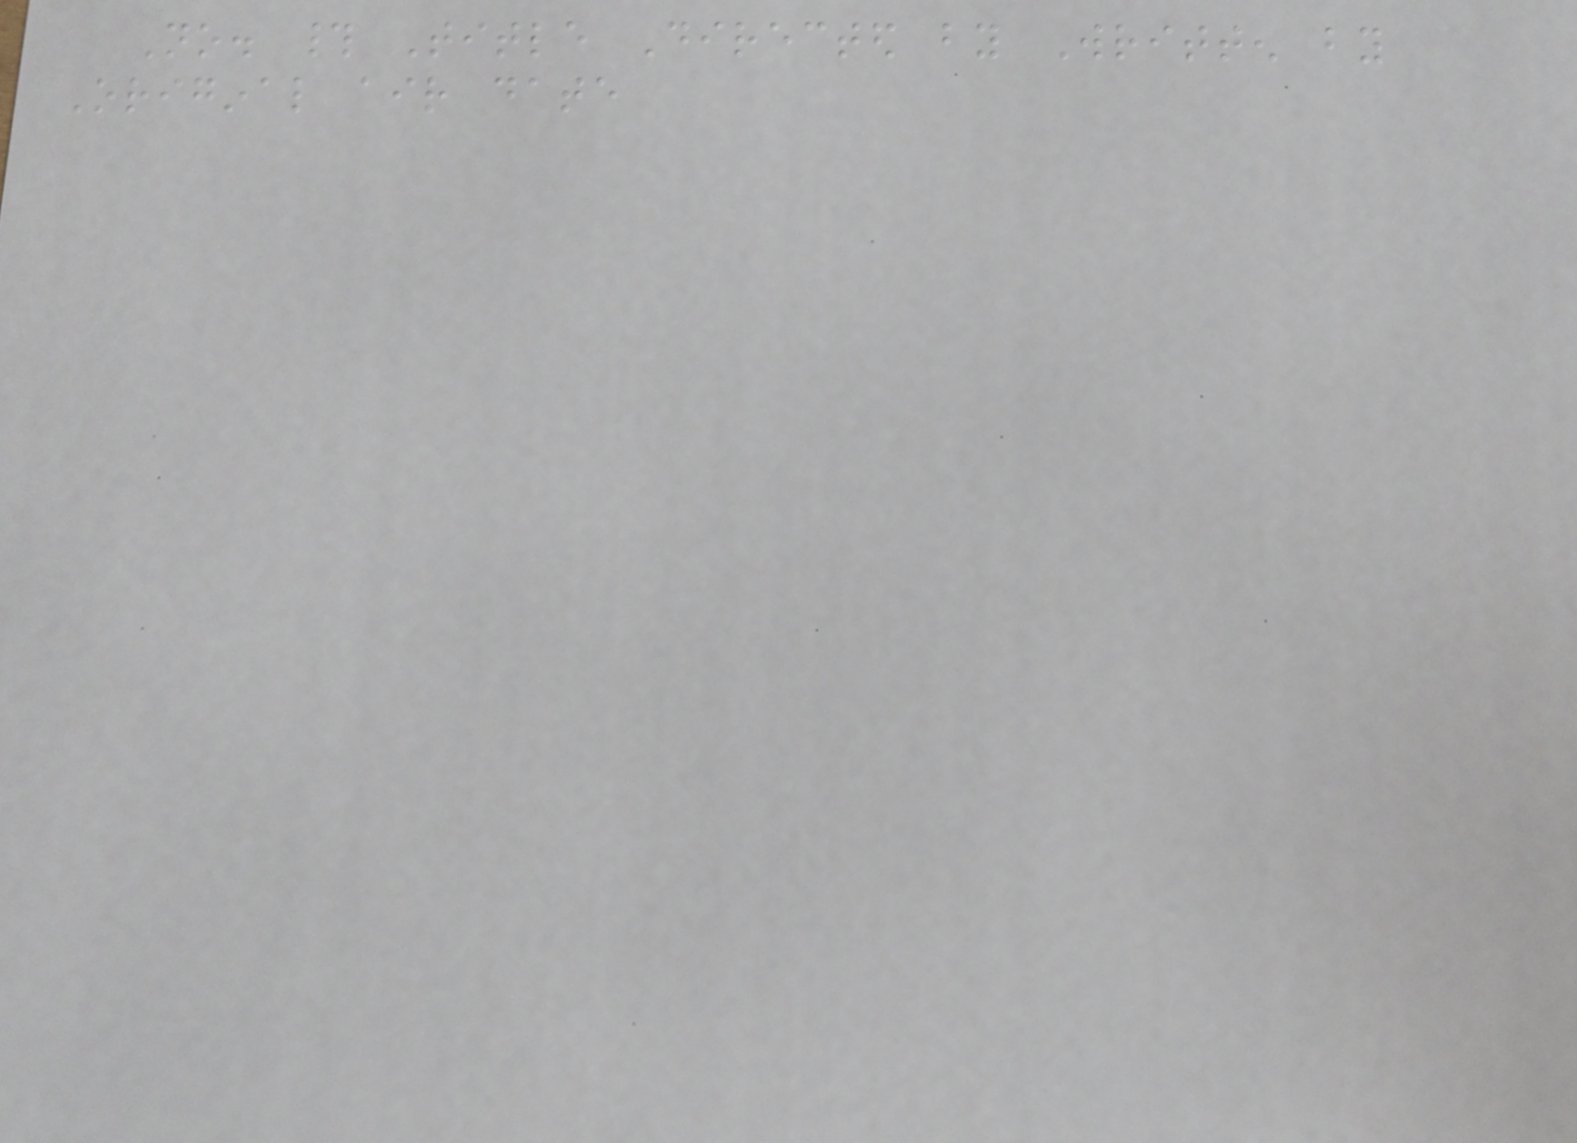No. # Title Directed by Written by
Original air date
